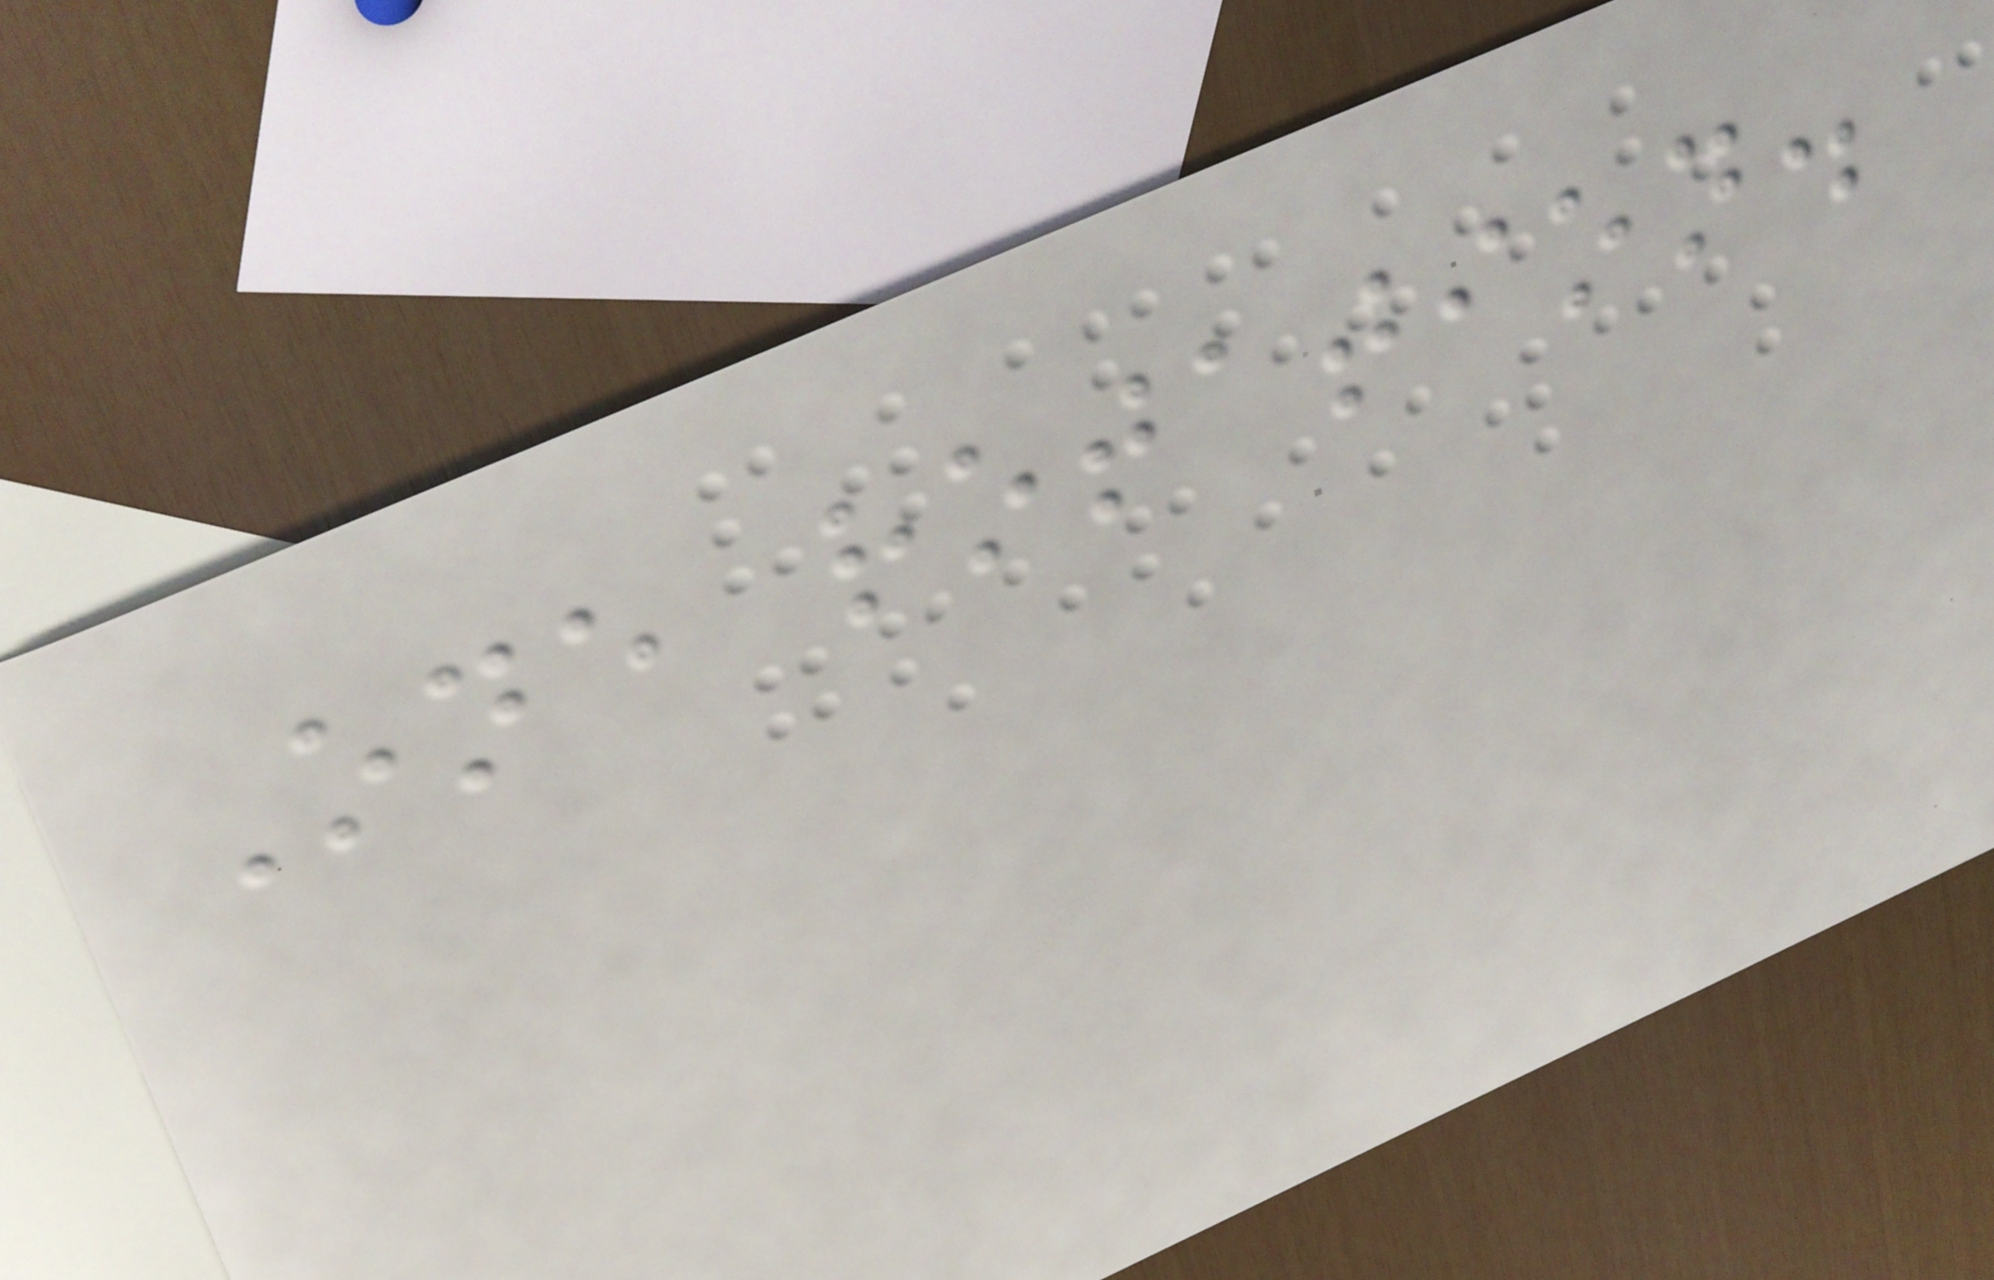One rotation.
